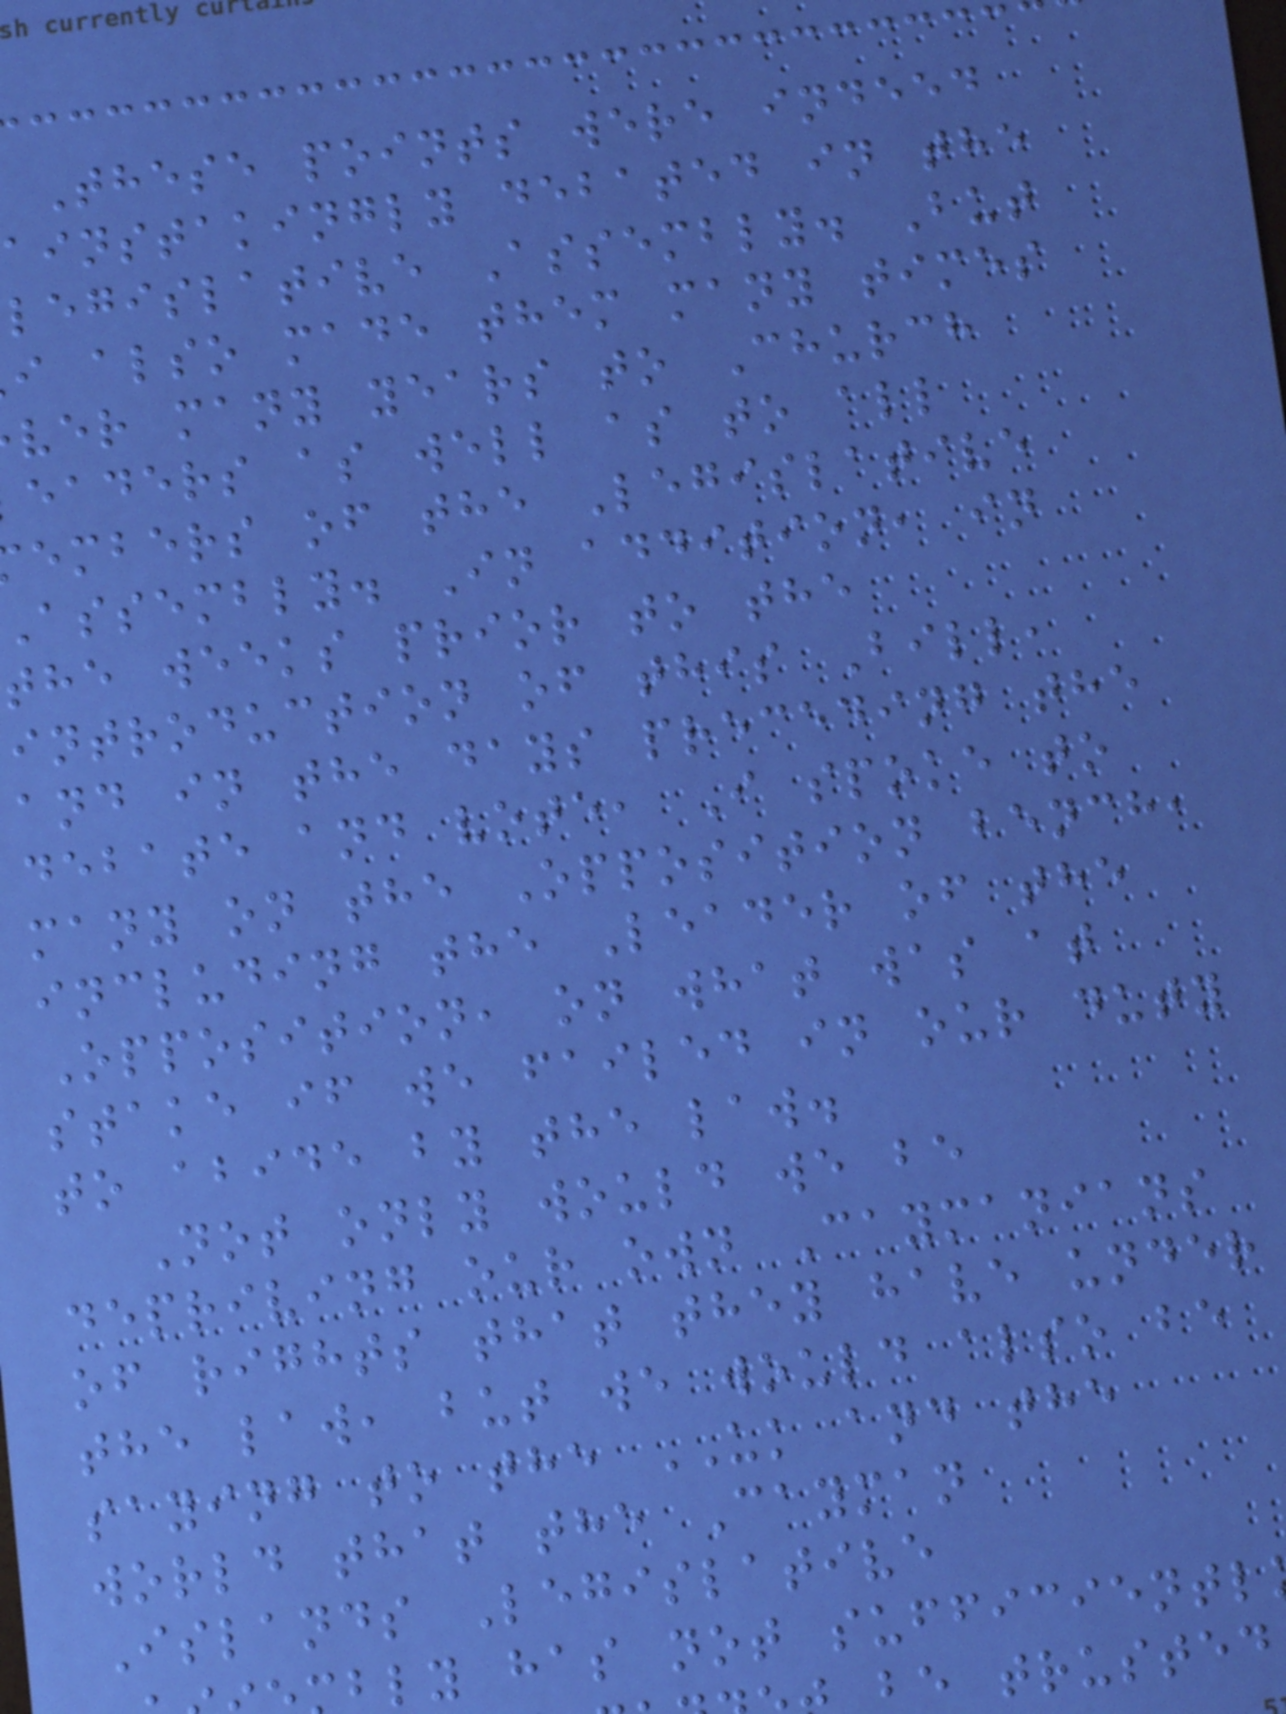These points were indeed
ainstakingly debated in the
legislative Assembly. But
i also made them many times
ver many years to Church
eaders as well as to all
embers of the Legislative
assembly. In addition, in
the weeks prior to the
introduction of this Bill,
and in the days preceding the
debate and vote, I spoke to
many on the Opposition bench,
including the Leader of the
Opposition, on what was at
stake if we failed in our duty
to abide by the law.
Not only would we be
depriving our own Caymanians
of rights that they have under
the law, but we would also be
saying to the UK and the
world that the Cayman
Islands Legislative
bly has not sufficientl
be trusted
